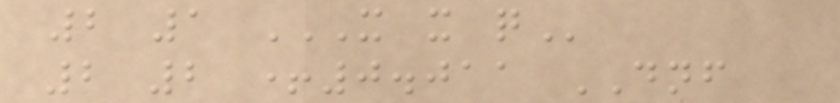2 1 X X Q
2 2 +0.011 DNF
